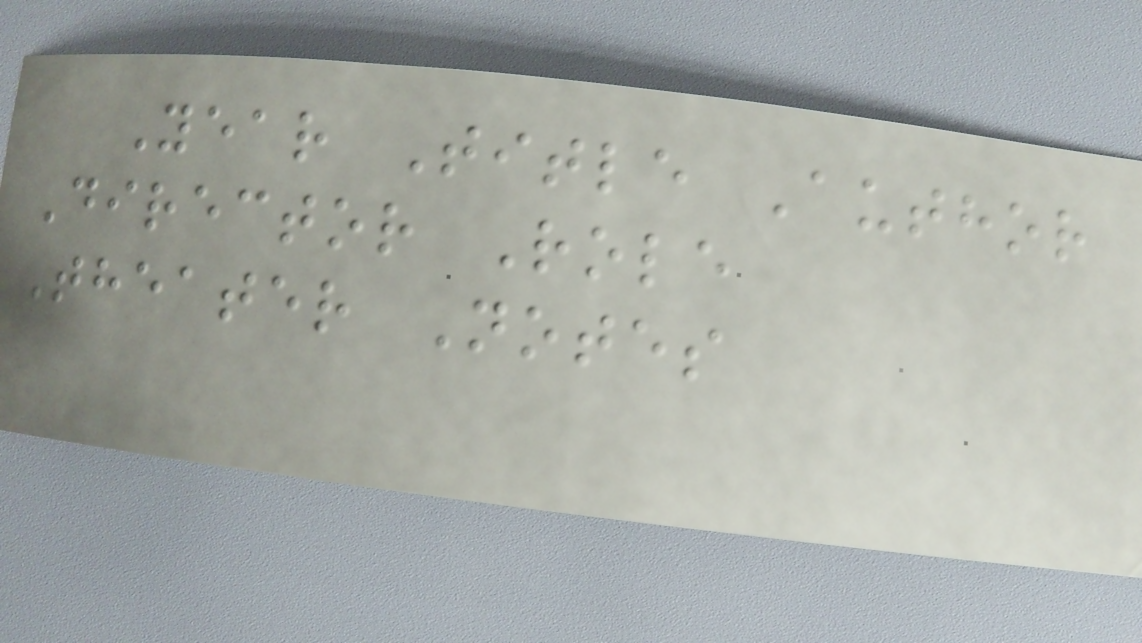Year Title Author
Director Role
Theater Notes
